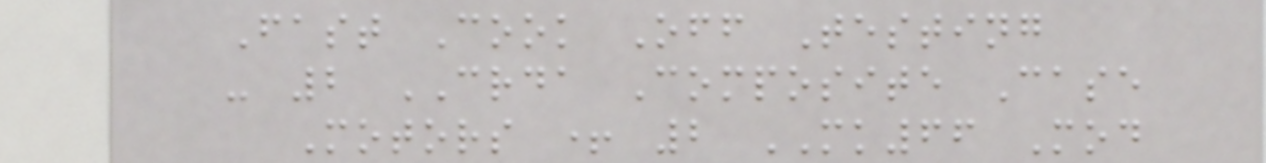Fast Cook Off Testing
- 2 CRDA Composite Case
Motors + 2 MK66 Mod
